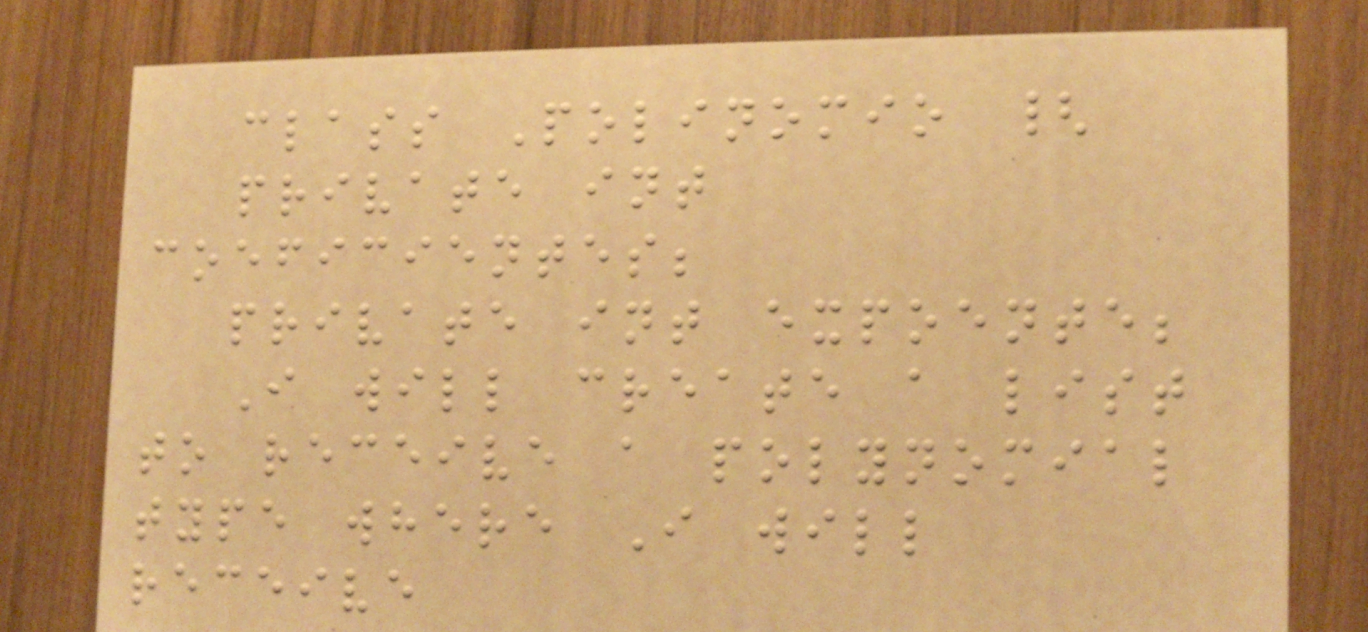class Polinomio {
private int
coeficientes;
private int expoente;
I will create a list
to receive a polynomial
type where I will
receive
